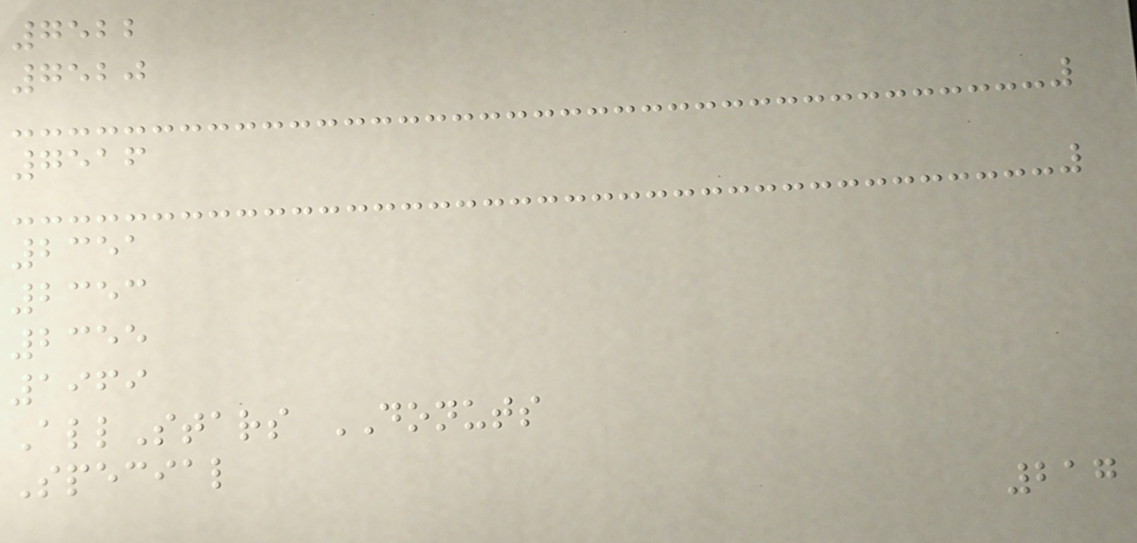7522
7520
7516
2351
2353
2355
1969
AllStars DONUTS
Special
217
